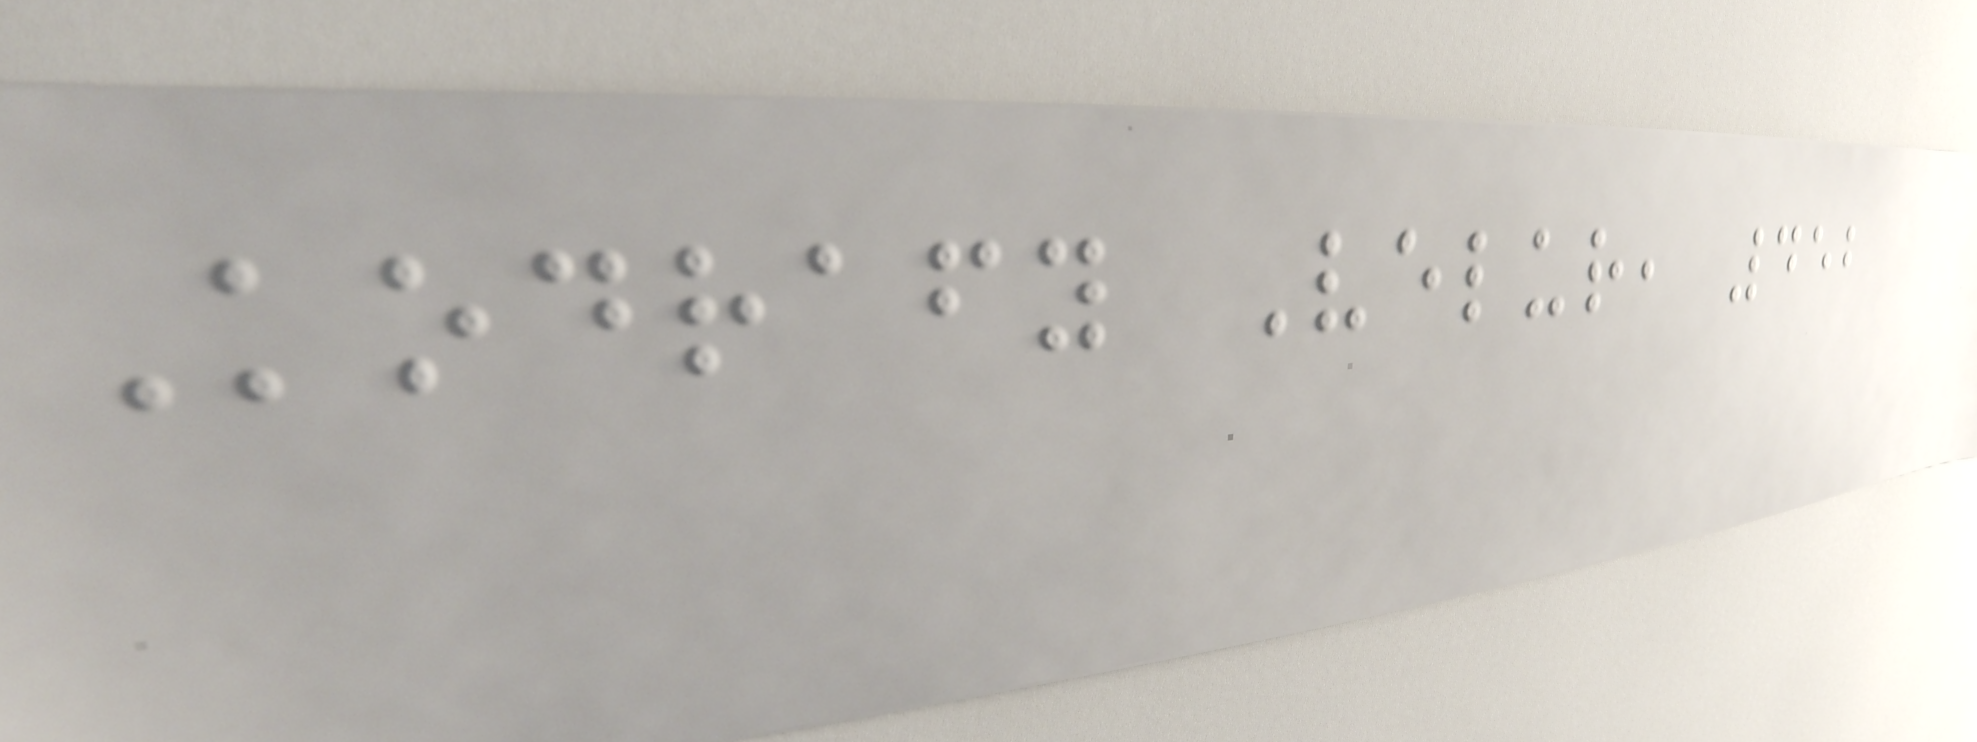Kodrafy Velur, 452
